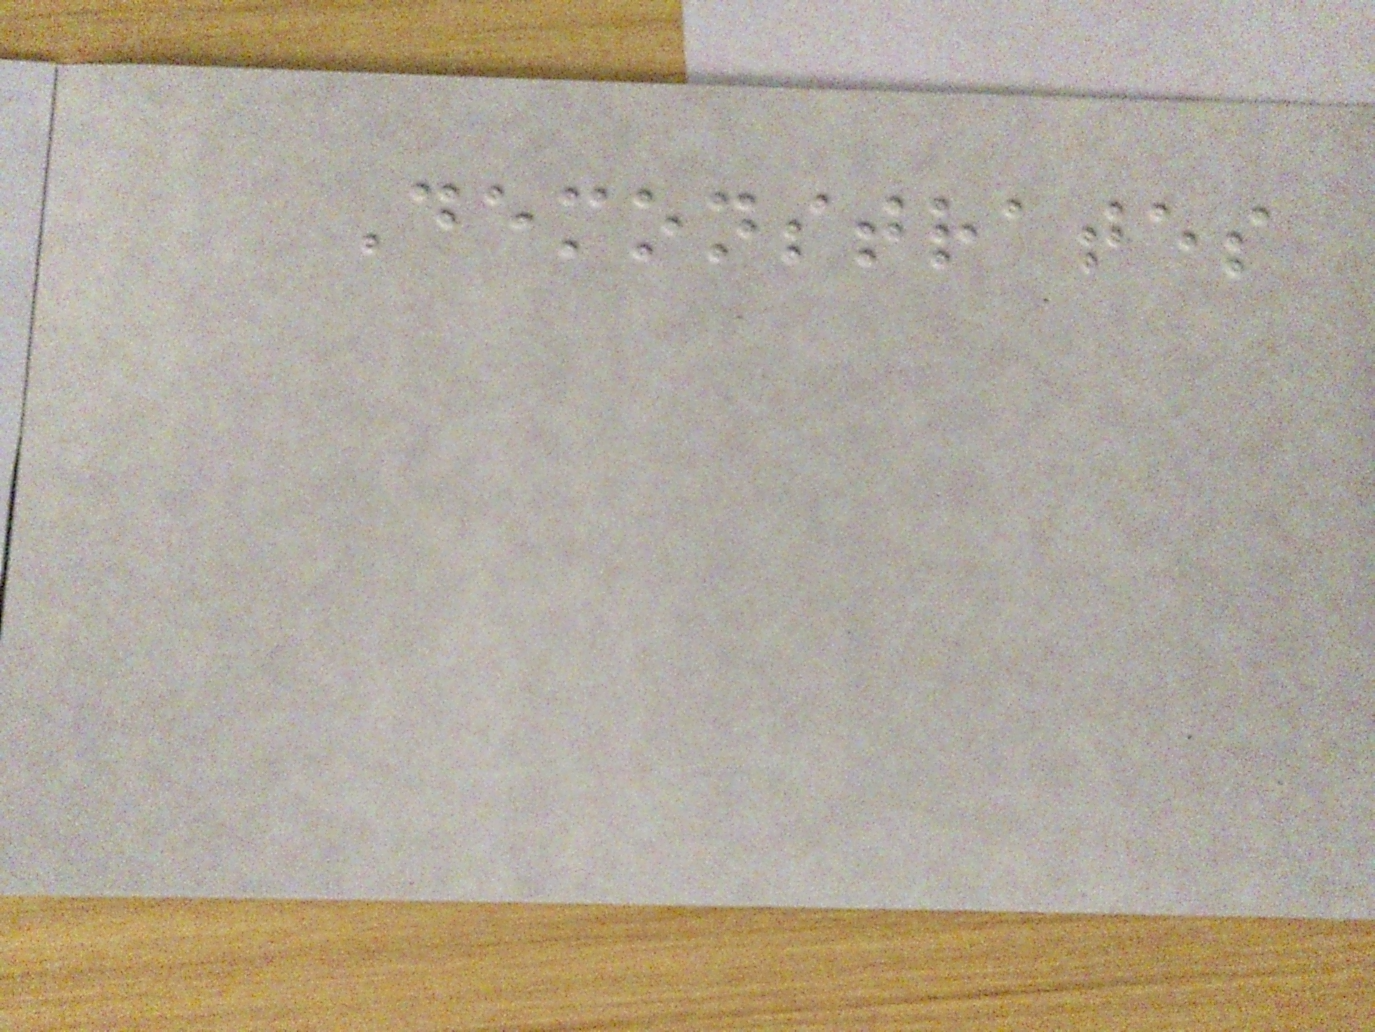Demonstrates
